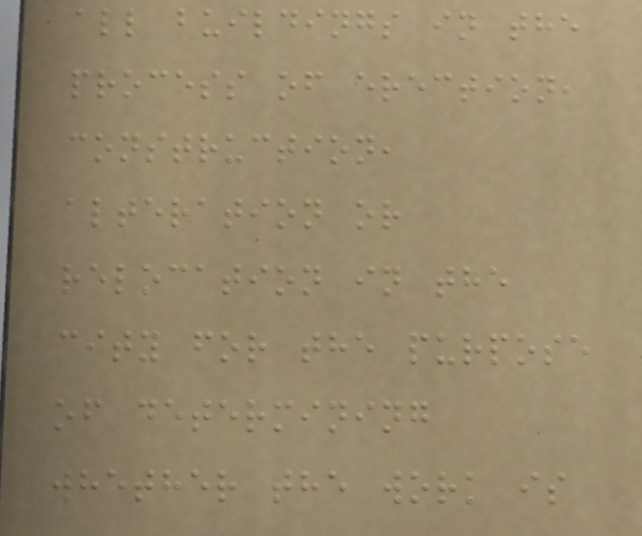all buildings in the
process of erection,
construction,
alteration or
relocation in the
city for the purpose
of determining
whether the work is
